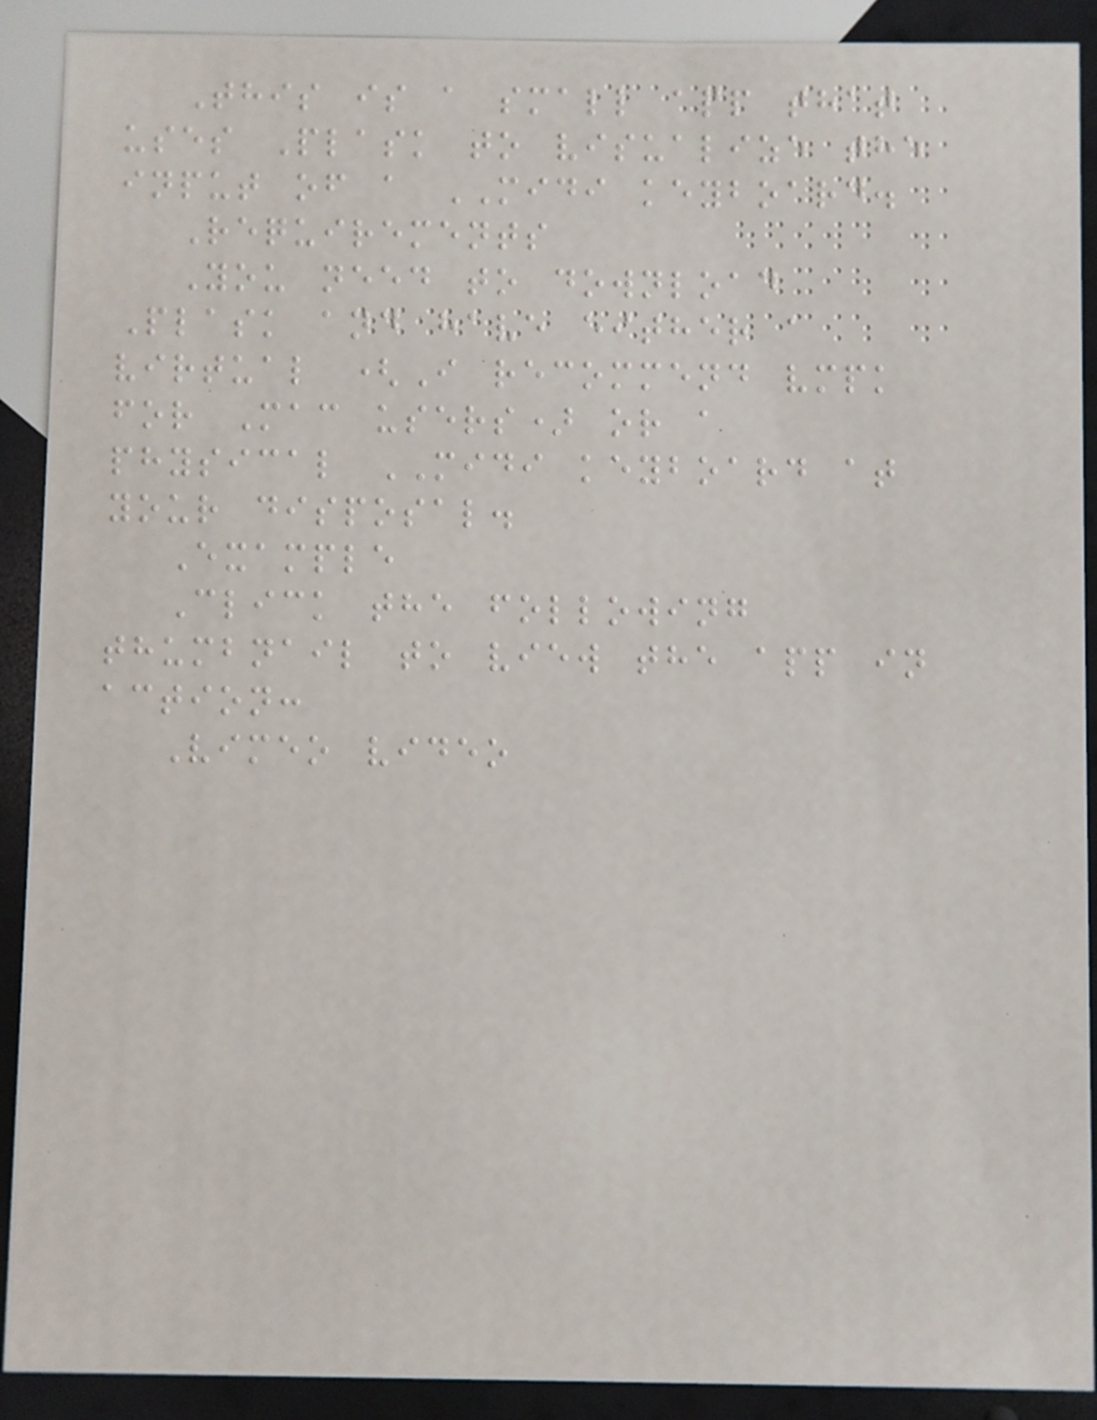This is a small app that
uses Plask to visualize the
input of a MIDI keyboard.
Requirements
You need to download
Plask and have either a
virtual (I recommend vmpk
for Mac users) or a
physical MIDI keyboard at
your disposal.
Example
Click the following
thumbnail to view the app in
action:
Vimeo video
